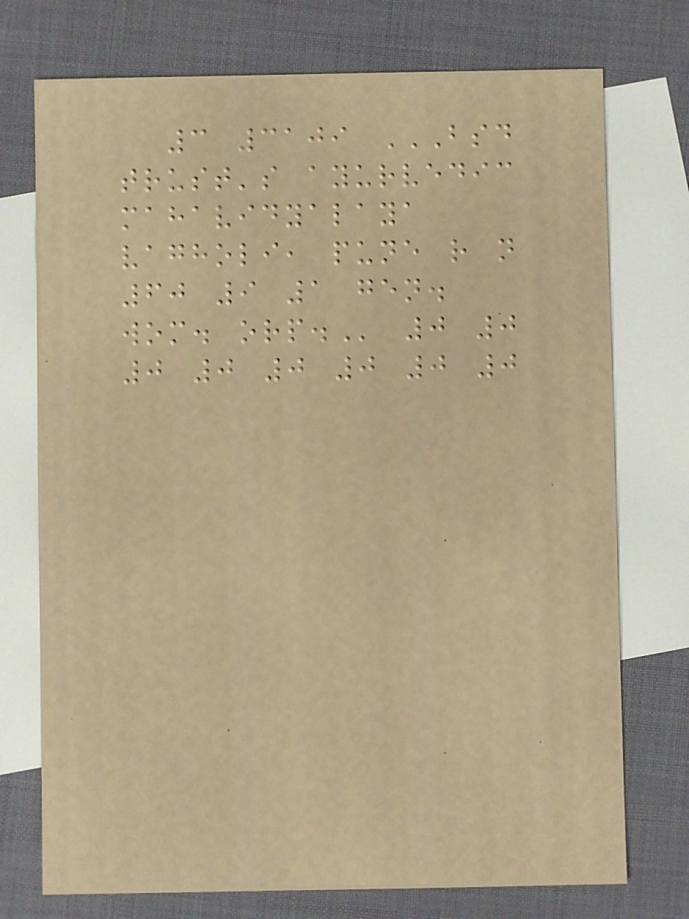3 3109 BSD
TRUST'S AYURVEDIC
MAHAVIDYALAYA
VAGHOLI, PUNE R N
60 9 1 GEN.
WOM. ORP. 0 0
0 0 0 0 0 0
